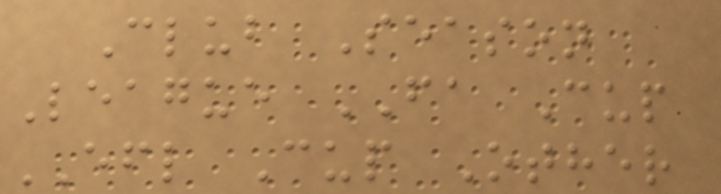Club Season
League FA Cup
EFL Cup Other
